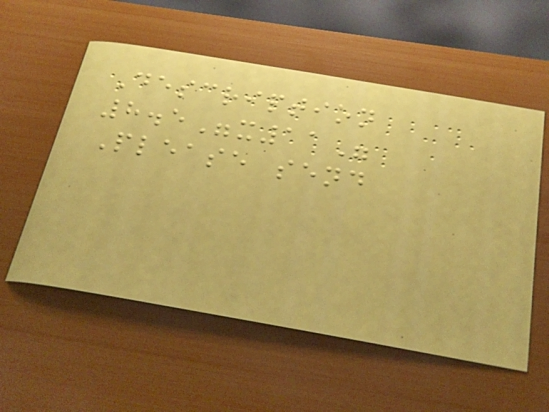Description
8.5"x11"
Please send
